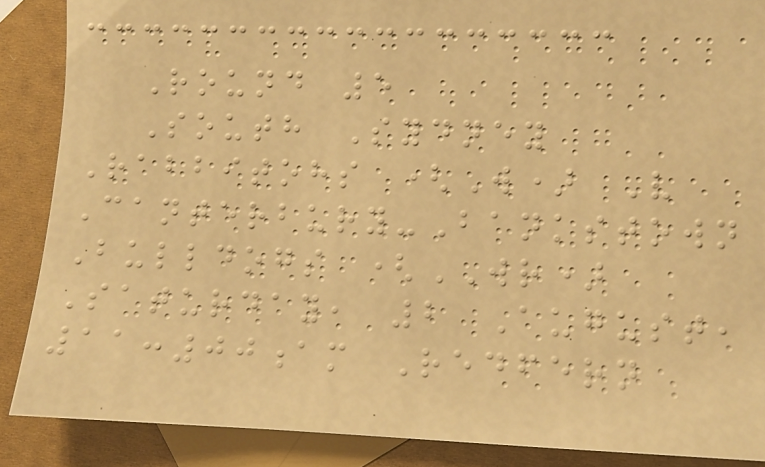Round 5
South Sydney
Rabbitohs (W) V
Canterbury-Bankstown
Bulldogs (WR)
Saturday, 2 August,
11:00am Redfern
